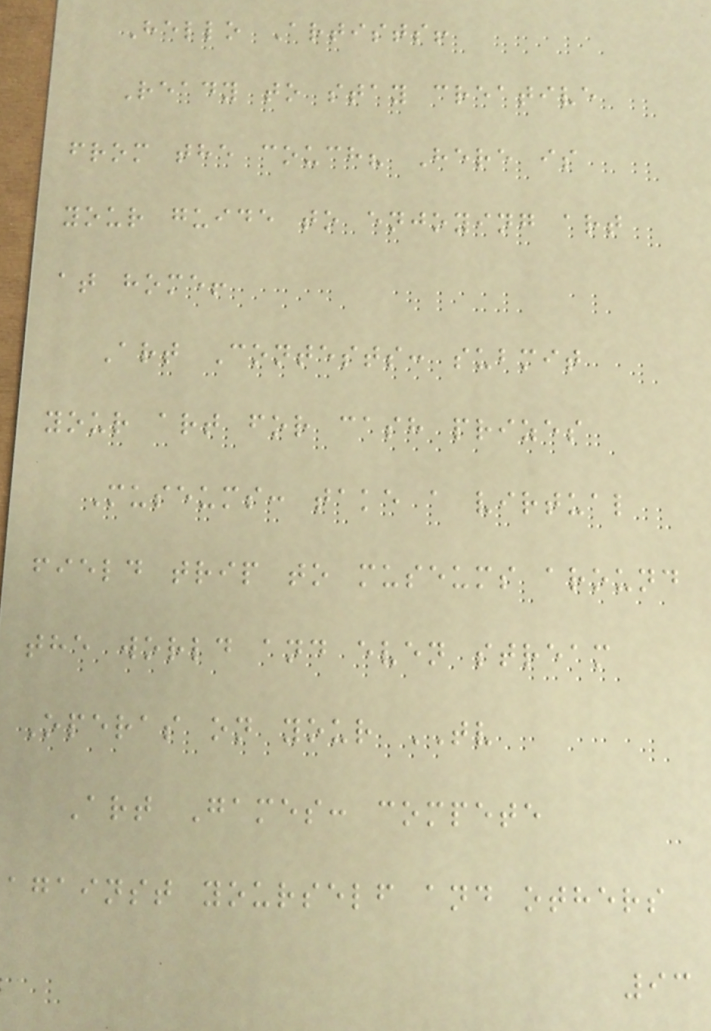Hello Artists!
Ready to stay creative
from the couch? Here is
your guide to enjoying art
at home!
Art Contests: submit
your art for cash prizes
Museums: take a virtual
field trip to museums around
the world and even stream
Operas on your TV
Art Games: compete
against yourself and others
93
